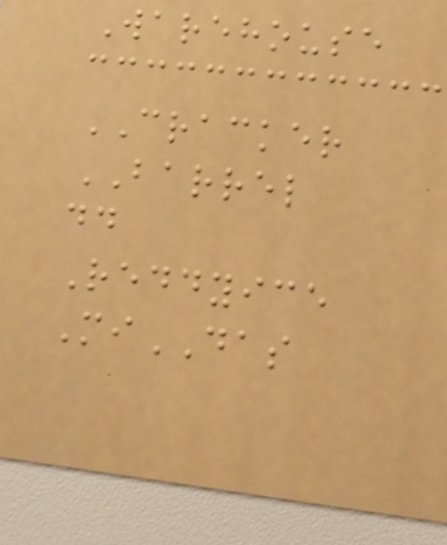Warehouse
CRACKER
BARREL
dd
Reddyice
MiDAS
